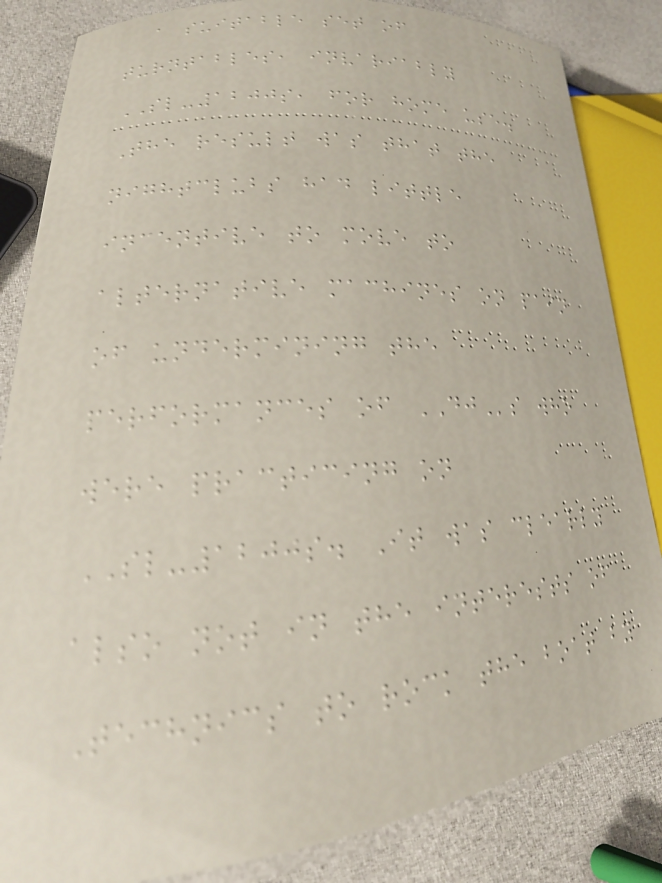a suitable set of
turntables, invariably
SL-1200s, for home use.
The result was that the
nightclubs had little
incentive to move to
alternative machines on pain
of undermining the
performances of DJs who
were practicing on
SL-1200s. It was clearly
also not in the interests of
Technics to rock the boat by
